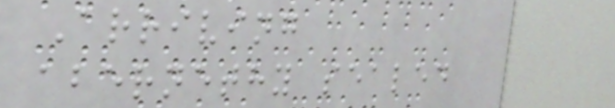Arriving
abernethy sealed
